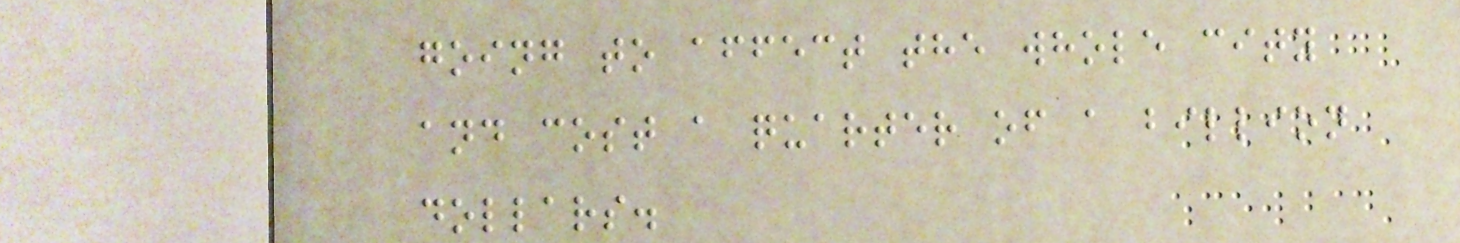going to affect the whole city
and cost a quarter of a billion
dollars.
